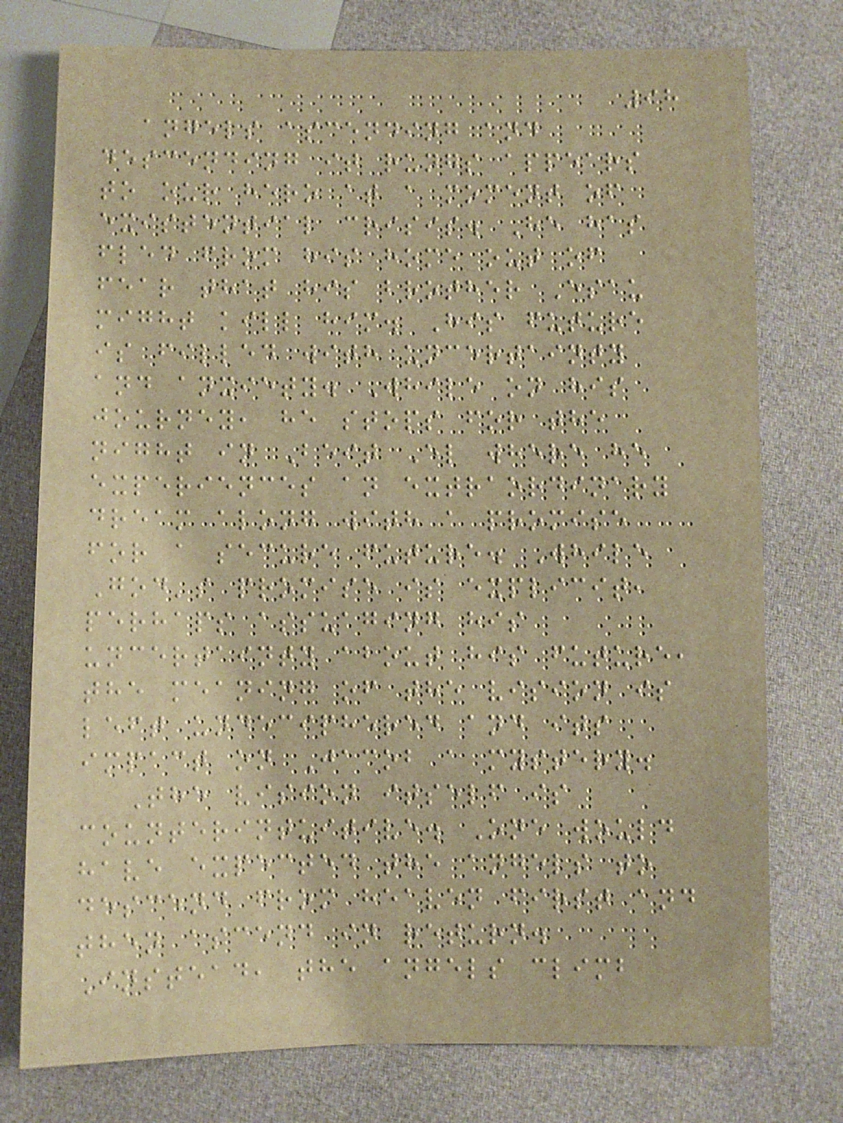98
angels ascending and
descending it rungs appears
to our hero at a moment of
existential crisis. He has
fled from his home out of
fear that his brother Esau
might kill him. His future
is filled with uncertainty
and anxiety. While on his
journey, he stops for the
night in Beit El where he
experiences an extraordinary
dream along with a promise
for a secure future. While
God's promise is explicit,
perhaps assuaging his
uncertainty about his future,
the meaning of the vision is
left undeciphered and its
impact on Jacob a mystery.
The vision itself is
counterintuitive. One would
have expected the angels to
descend from heaven first and
then ascend in return.
Instead, the angels climb
